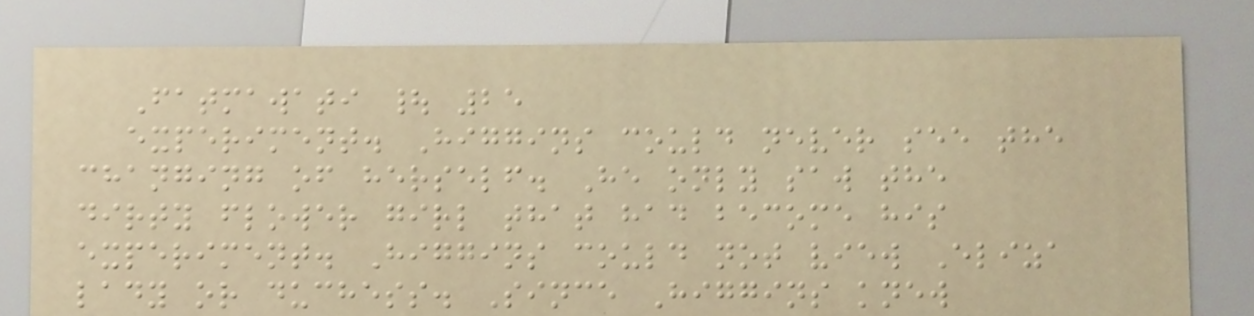Fatmawati | 25
experiment. Higgins could never see the
changing of herself. He only saw the
dirty flower girl that had become his
experiment. Higgins could not view Eliza
lady or duchess. Since Higgins knew
